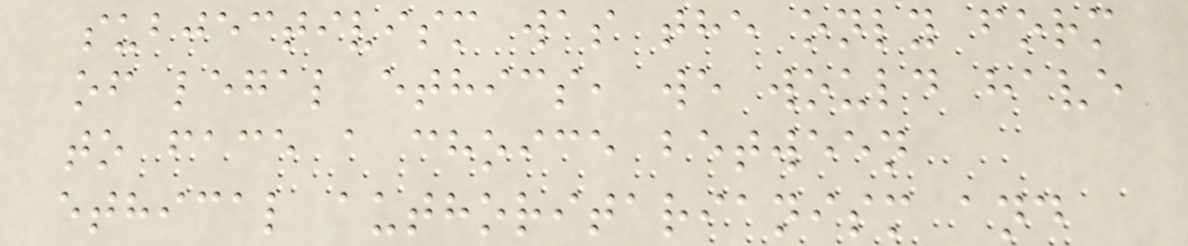subjectivism was the only form
of legal ethics, we would have
to face a choice between
ethical authoritarianism and
